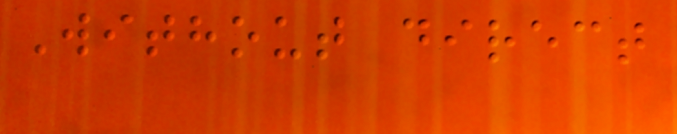Without direct
